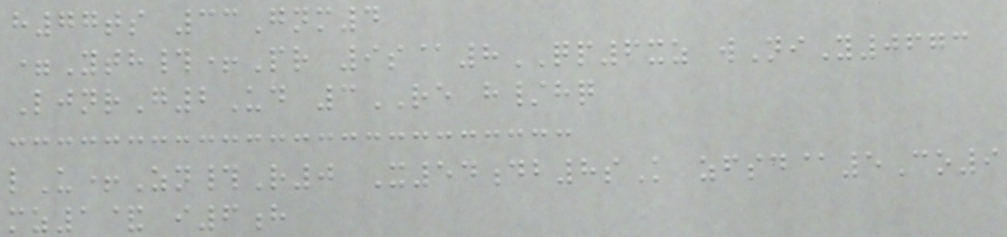h77ts 33Gnm4
=Yth#+Pr 9s@8QP6xz wNiY0673
LjnrG2Ud 3RE h/hq
lU+Zn#R0 X54db8sK zfsd@5Co9
mz1& i6h
